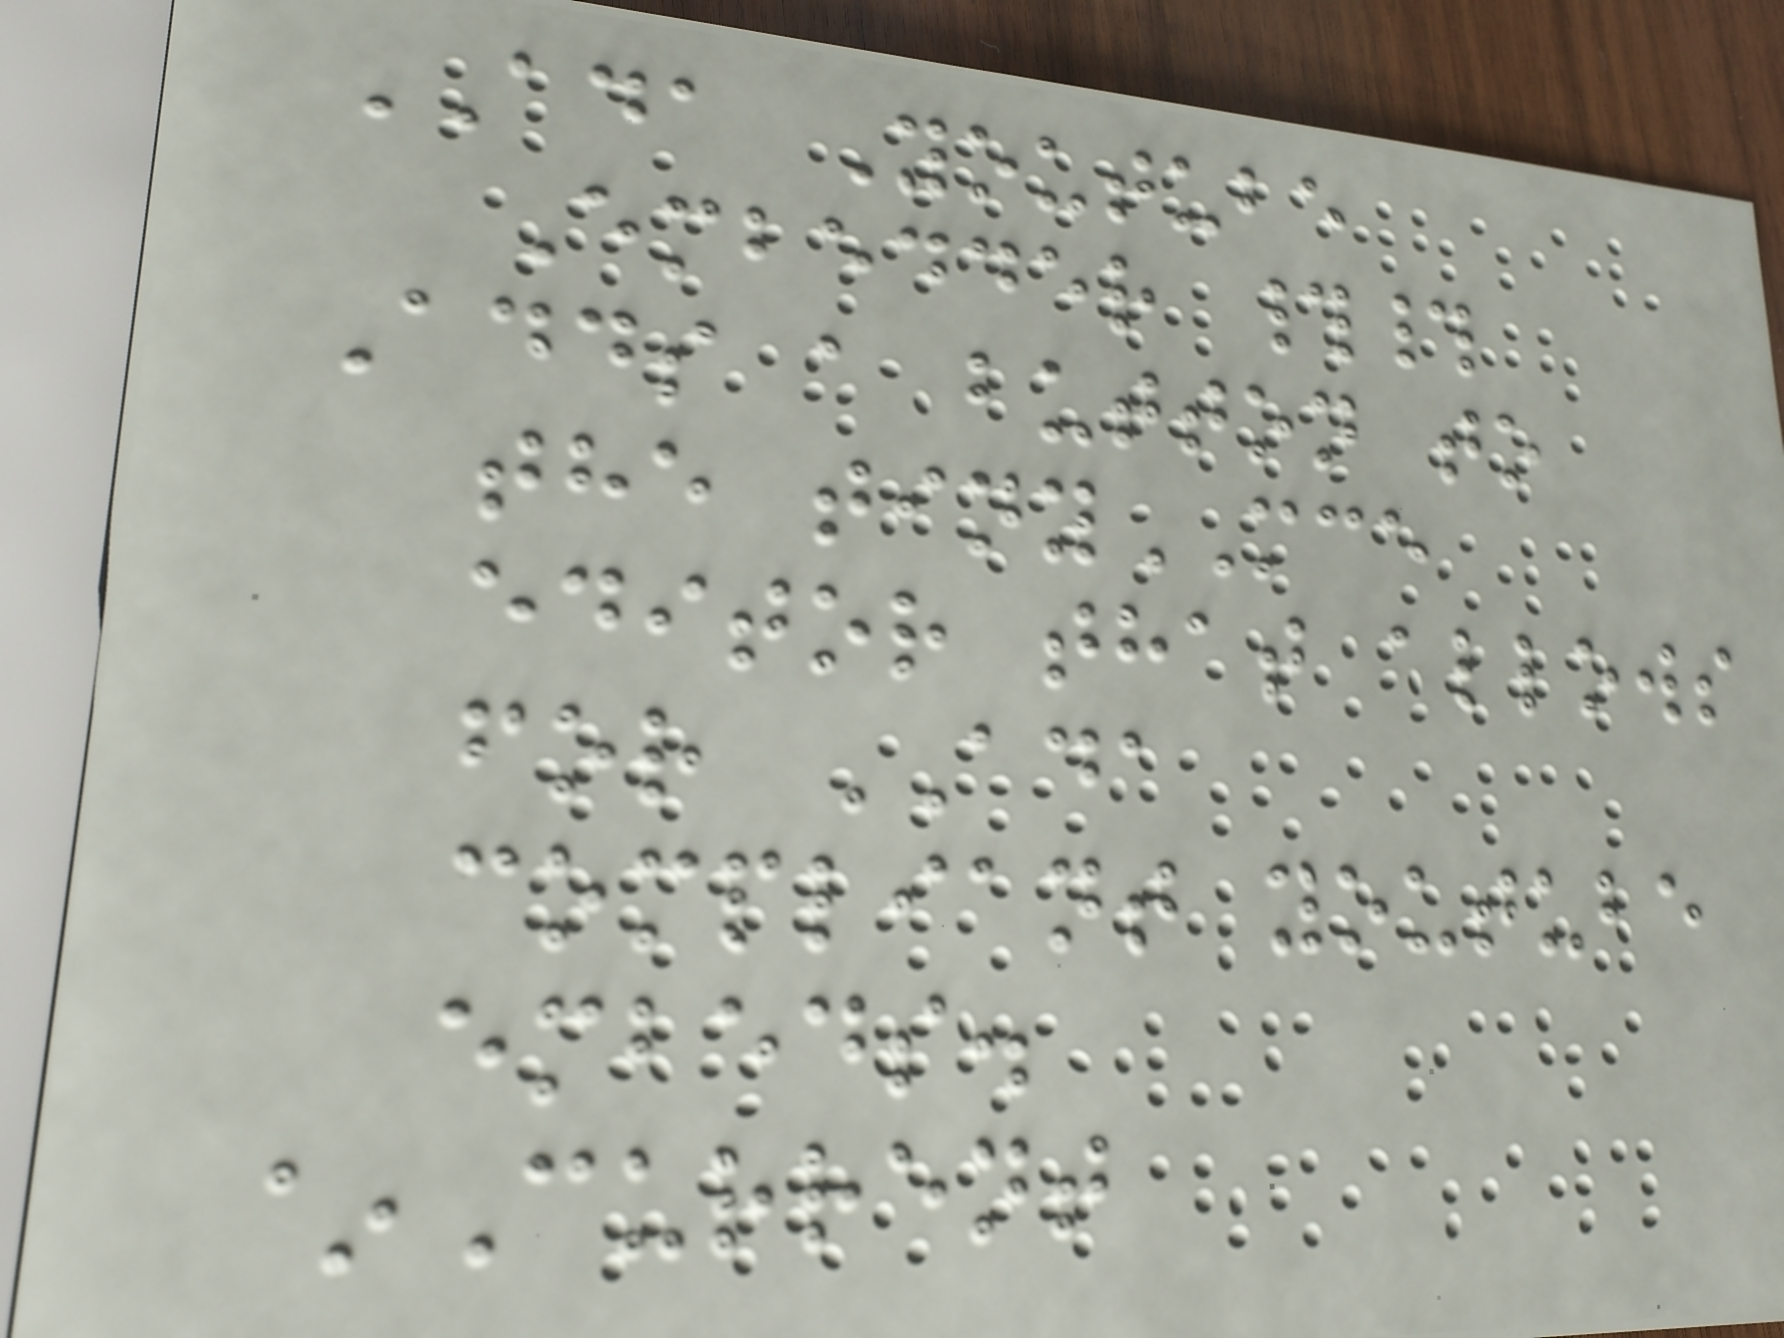ADA Youtube
Embedder ##
Adds a button to
the tinyMCE
editor that allows
for ADA
compliant youtube
embeds.
~Current
